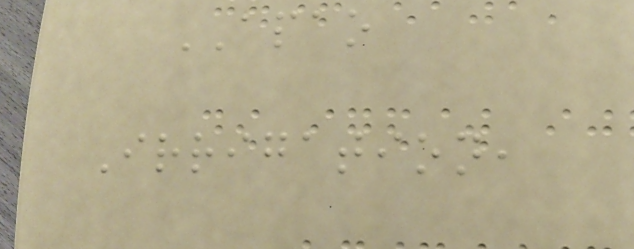APAO
Irrigation,
